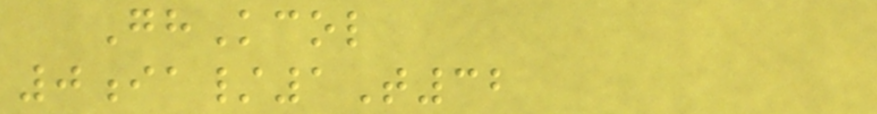GhKcol
0ia/1T32
